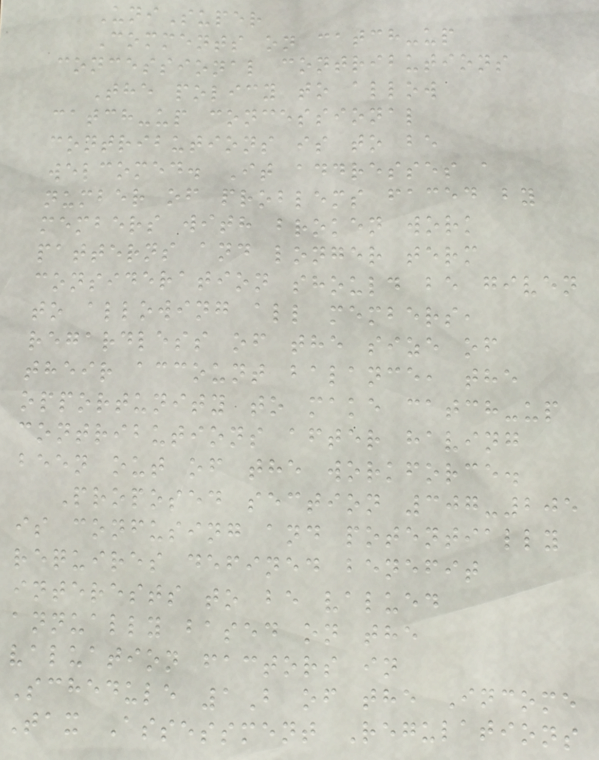UniSuper
Comments on catch-up
concessional contributions
The policy to allow
catch-up concessional
contributions is to be
welcomed. It addresses a
number of problems faced by
members with broken work
patterns and longer term
consideration should be given
to allowing all members,
regardless of the size of
their account balance, the
opportunity to make catch-up
contributions after having
been out of the workforce.
Proposed section 307-205
is confusing and potentially
requires defined benefit
interests to be valued
annually based on the
valuation factors in
Schedule 1B of the Income
Tax Assessment Regulations
